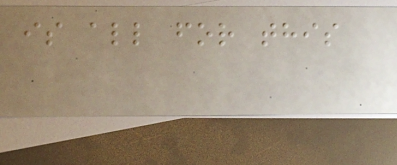is all for this
